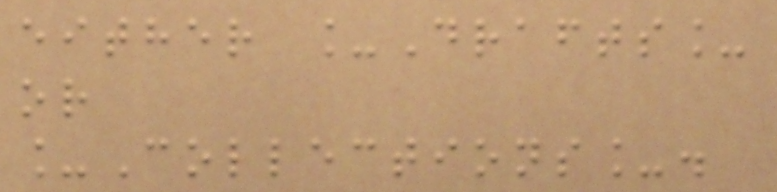either _Drafts_
or
_Collections_.
